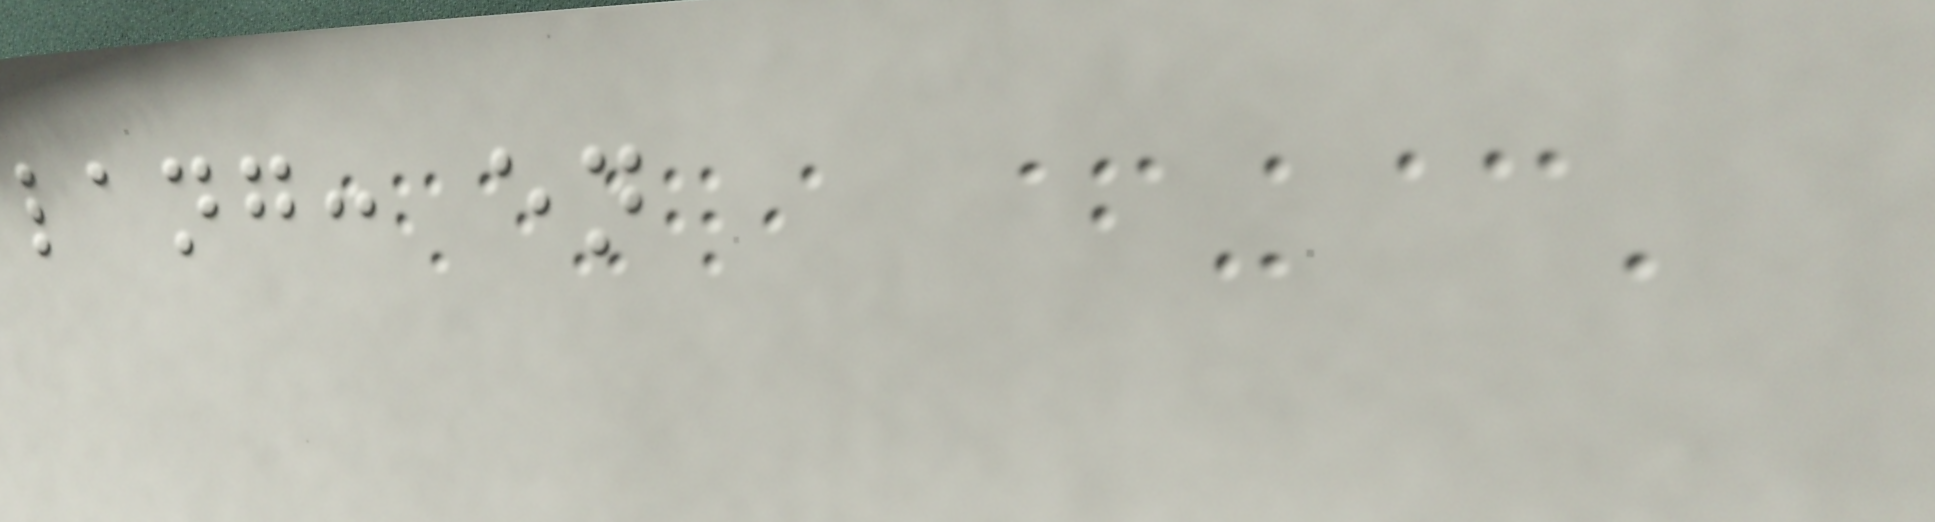lang: en
